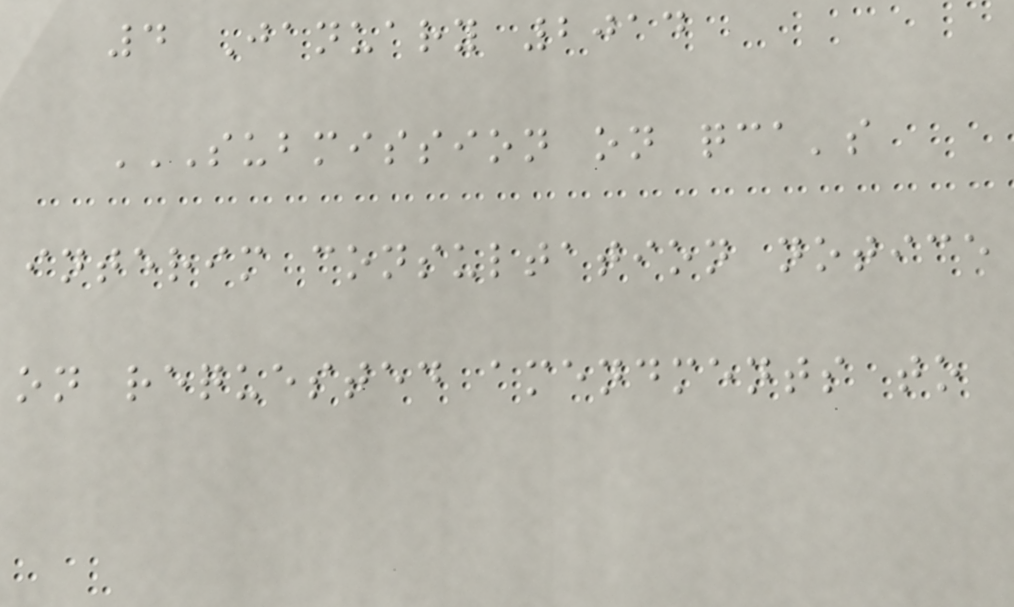4 January 2014
SUBMISSION ON QCA'S
INTERIM CONSULTATION NOTICE
ON REQUESTED AMENDMENTS TO
